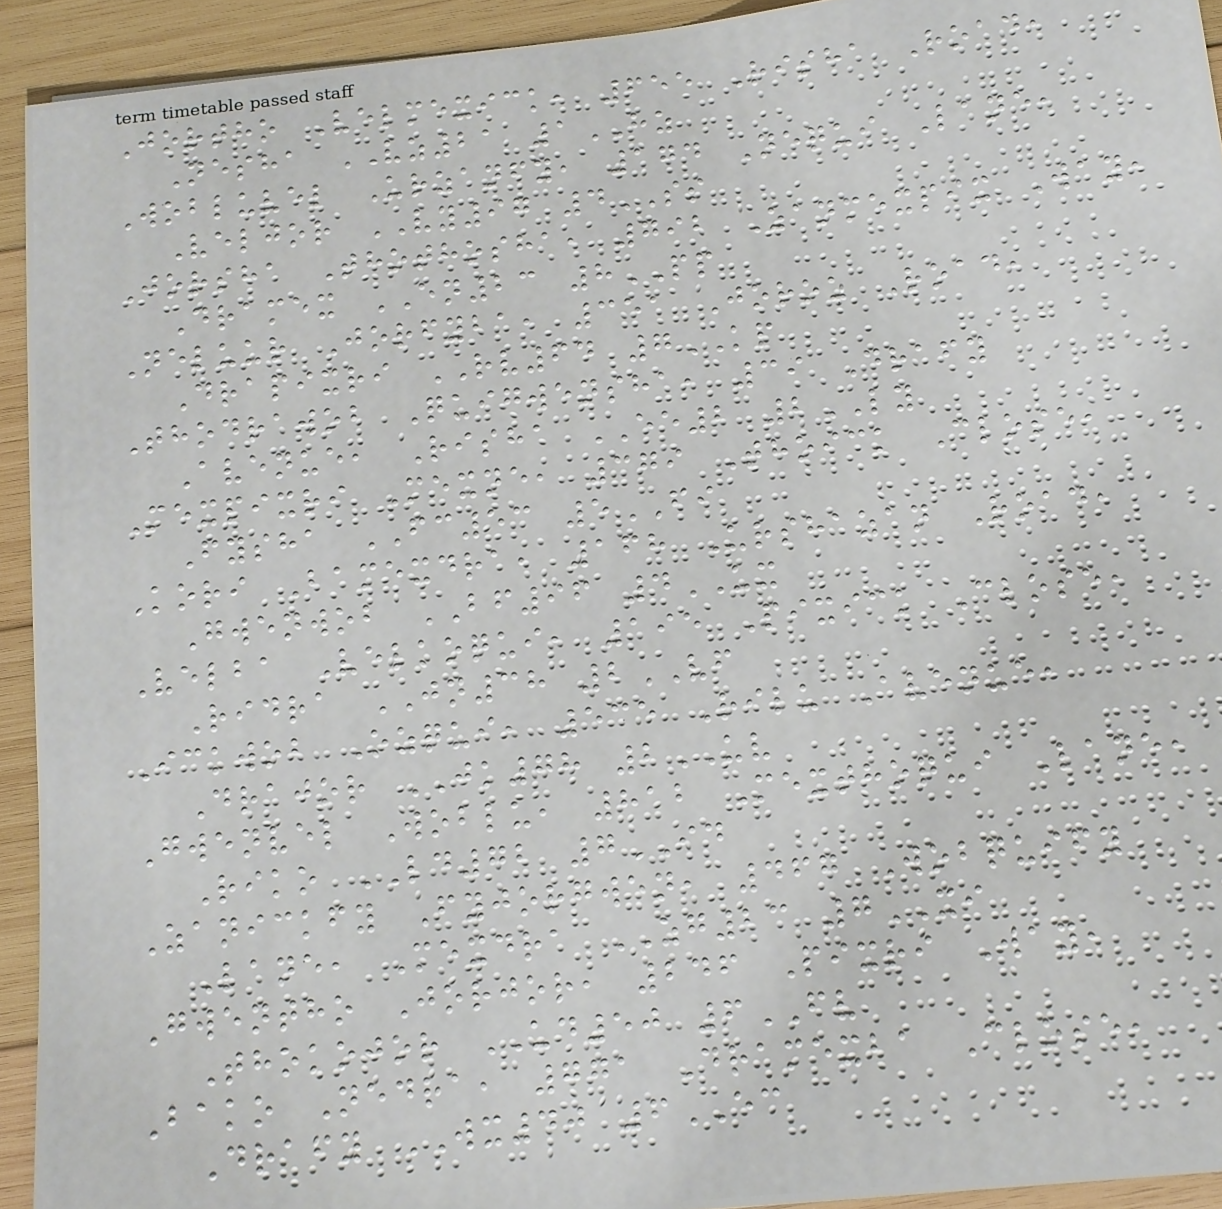Jortho Velmexick, 655 Risha Road,
Nesha VZ21 1HZ
Wobluvel Urzanfy, 174 Nequi Lane,
Veljor VY97 4SS
Jorsha Thothosha, 792 Zanmexpix Way,
Dramex EN23 8PP
Neluur Jorfyba, 351 Joroz Road,
Drapixri RV64 7KP
Thodrawob Quigwensha, 39 Drafy
Avenue, Risha EE2 2LY
Mexpixri Mexne, 379 Thoick Close,
Fysha FC53 5FI
Kori Bamexdra, 168 Urshazan Road,
Gwenwob BF96 4UX
Velba Velkoqui, 195 Pixick Close,
Ridra JN38 2VF
Ickwob Ozqui, 535 Rilu Avenue,
Drajor JK78 2UV
Gwenvel Woblu, 812 Mexthoqui Lane,
Riko LD72 7ID
Zanickfy Fyjorgwen, 467 Wobquify
Lane, Mexdra ZG23 7XI
Gwentho Jorjor, 246 Pixri Way,
Thokojor UD50 6FV
Bako Nedra, 771 Dramexba Close,
Drafy WX40 6EC
